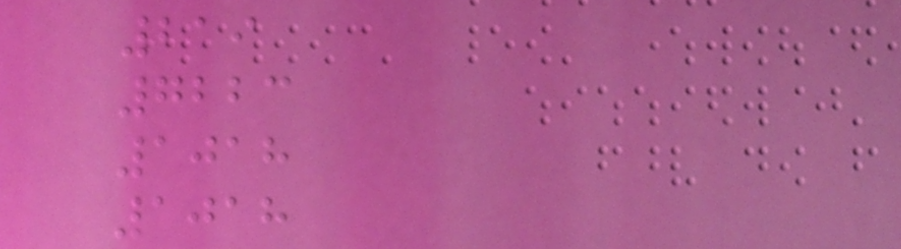219
7223
1018
1018
